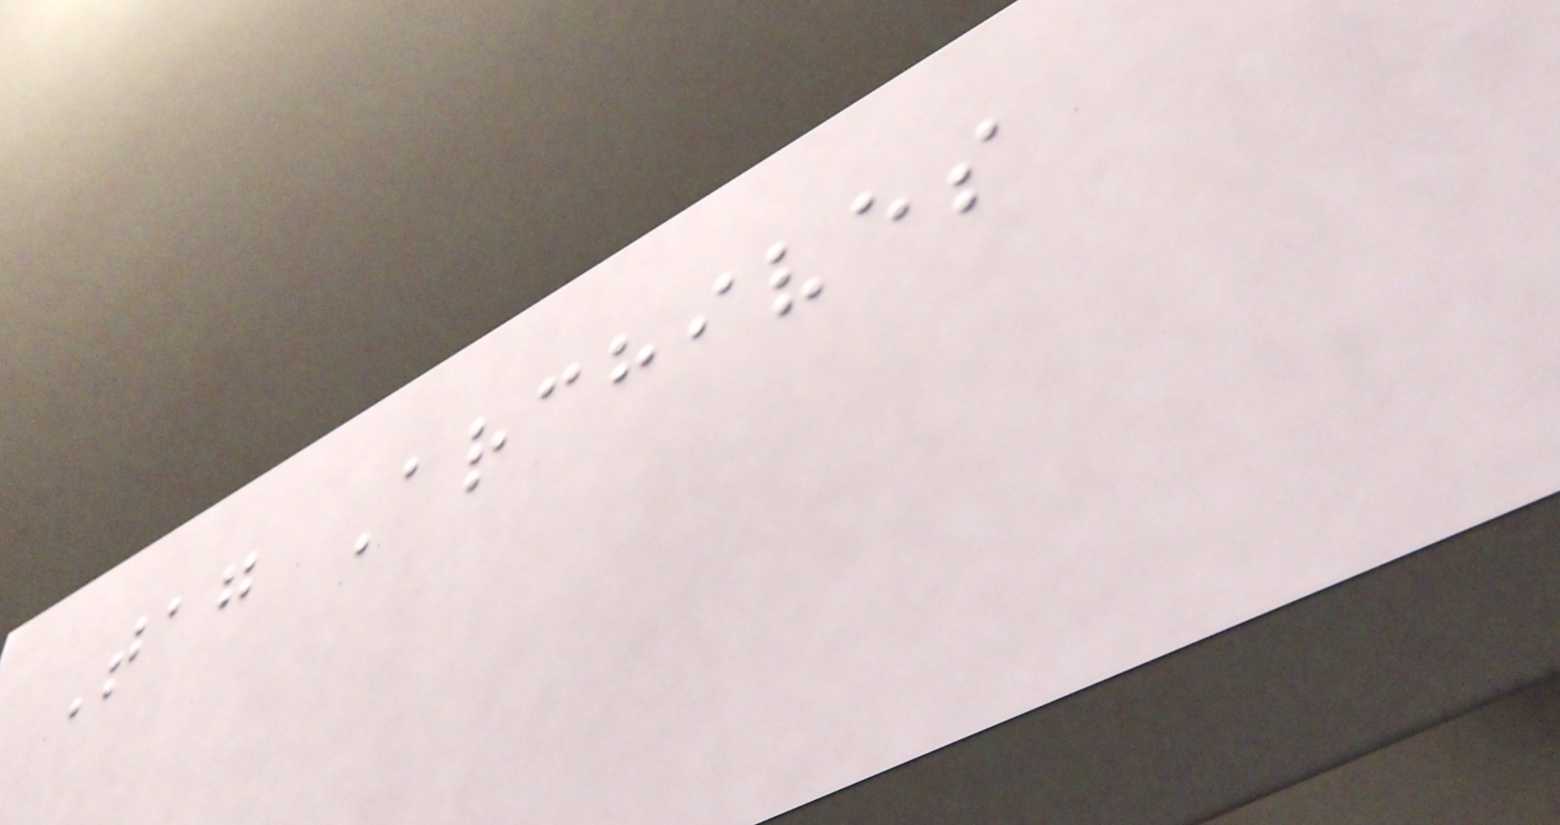Tag Archives
